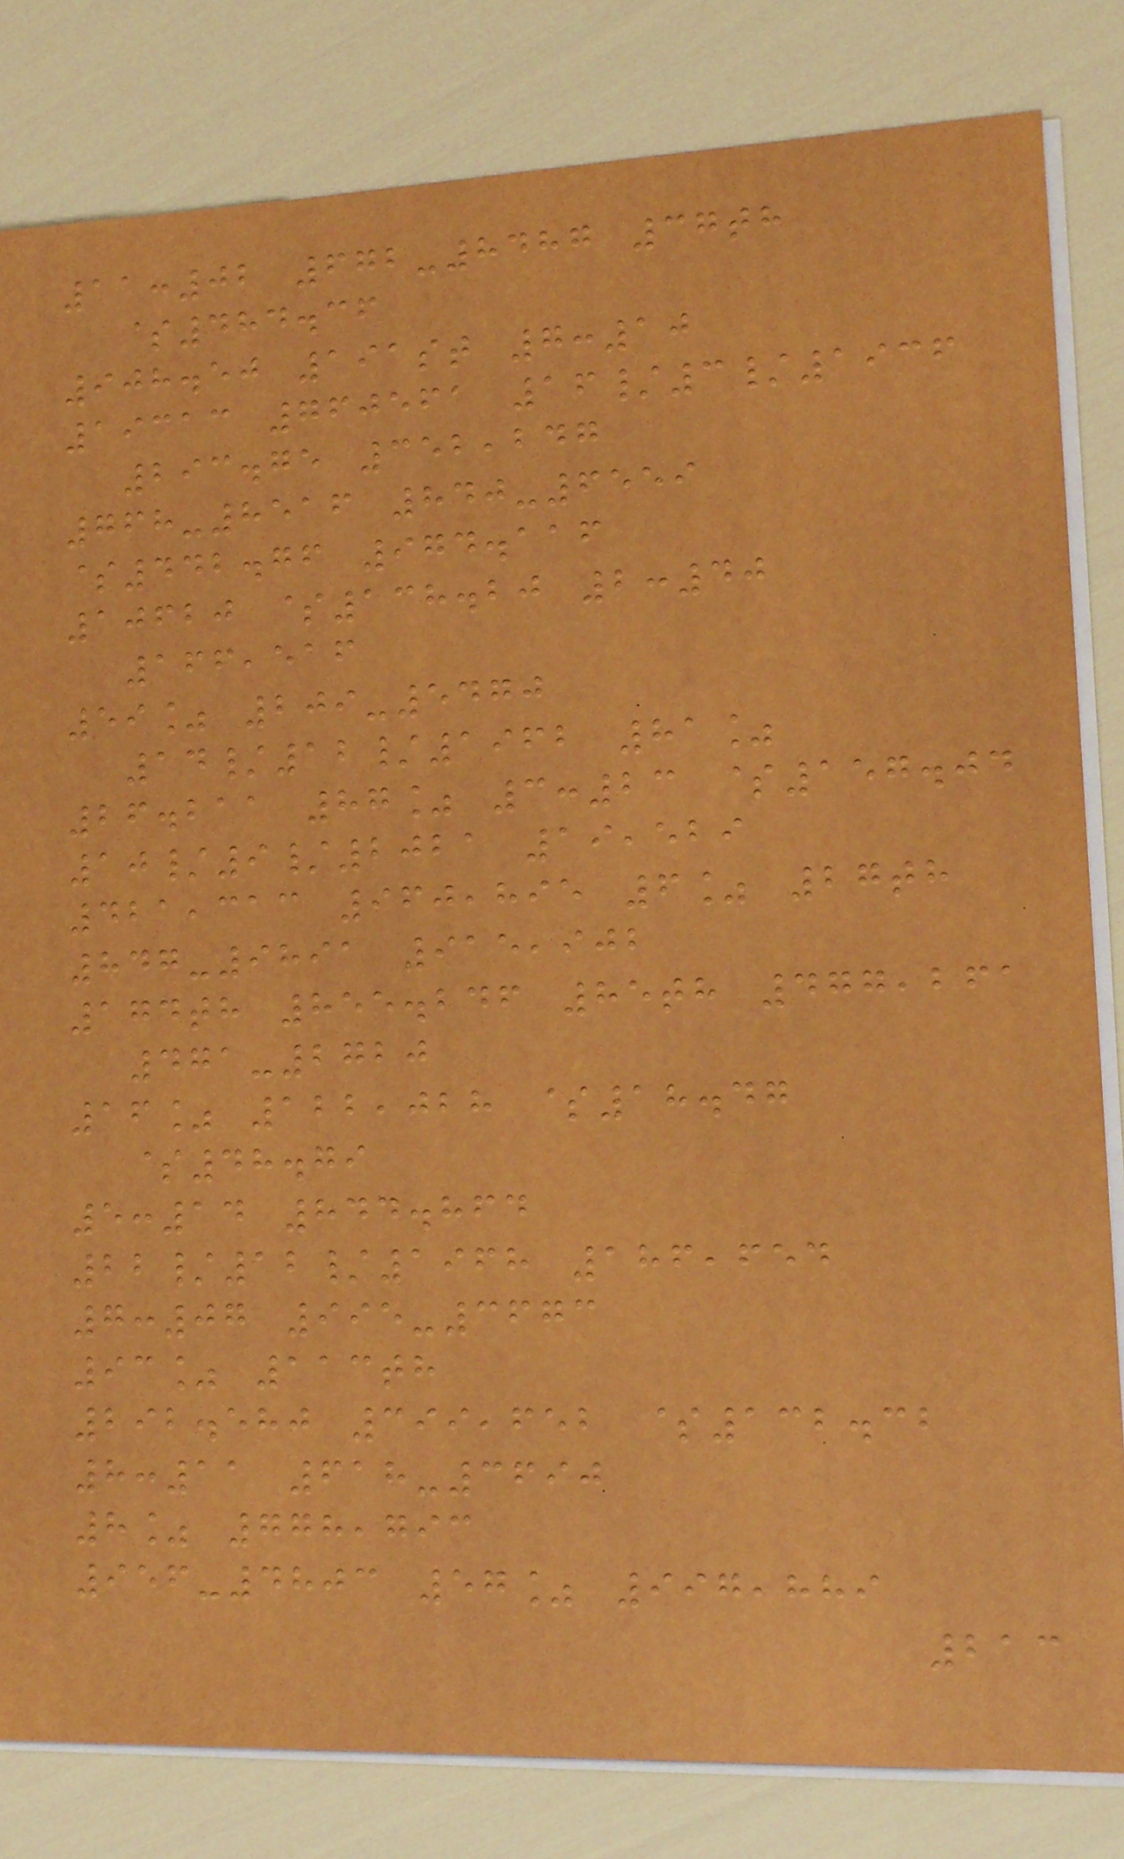11:02 672-8487 37th
$484.36
908.50 191st 7:10
19313 760561 16/3/1936
293.75 352,247
768-8516 840-6559
$442.76 974.116
10620 $138.20 2:40
166,516
59% 209-5470
14/12/1962 81%
26.211 87% 3:23 $157.04
10/9/2021 19,529
421,313 960,895 6% 27th
847-9891 915,902
174th 855.246 85th 477,261
471-2720
16% 122,028 $18.47
$48.79
5:14 844.864
22/12/1968 186,654
7:07 995-3673
93% 113th
292.580 399,652 $132.32
8:11 618-3690
8% 778,793
956-4803 57% 997,889
213
